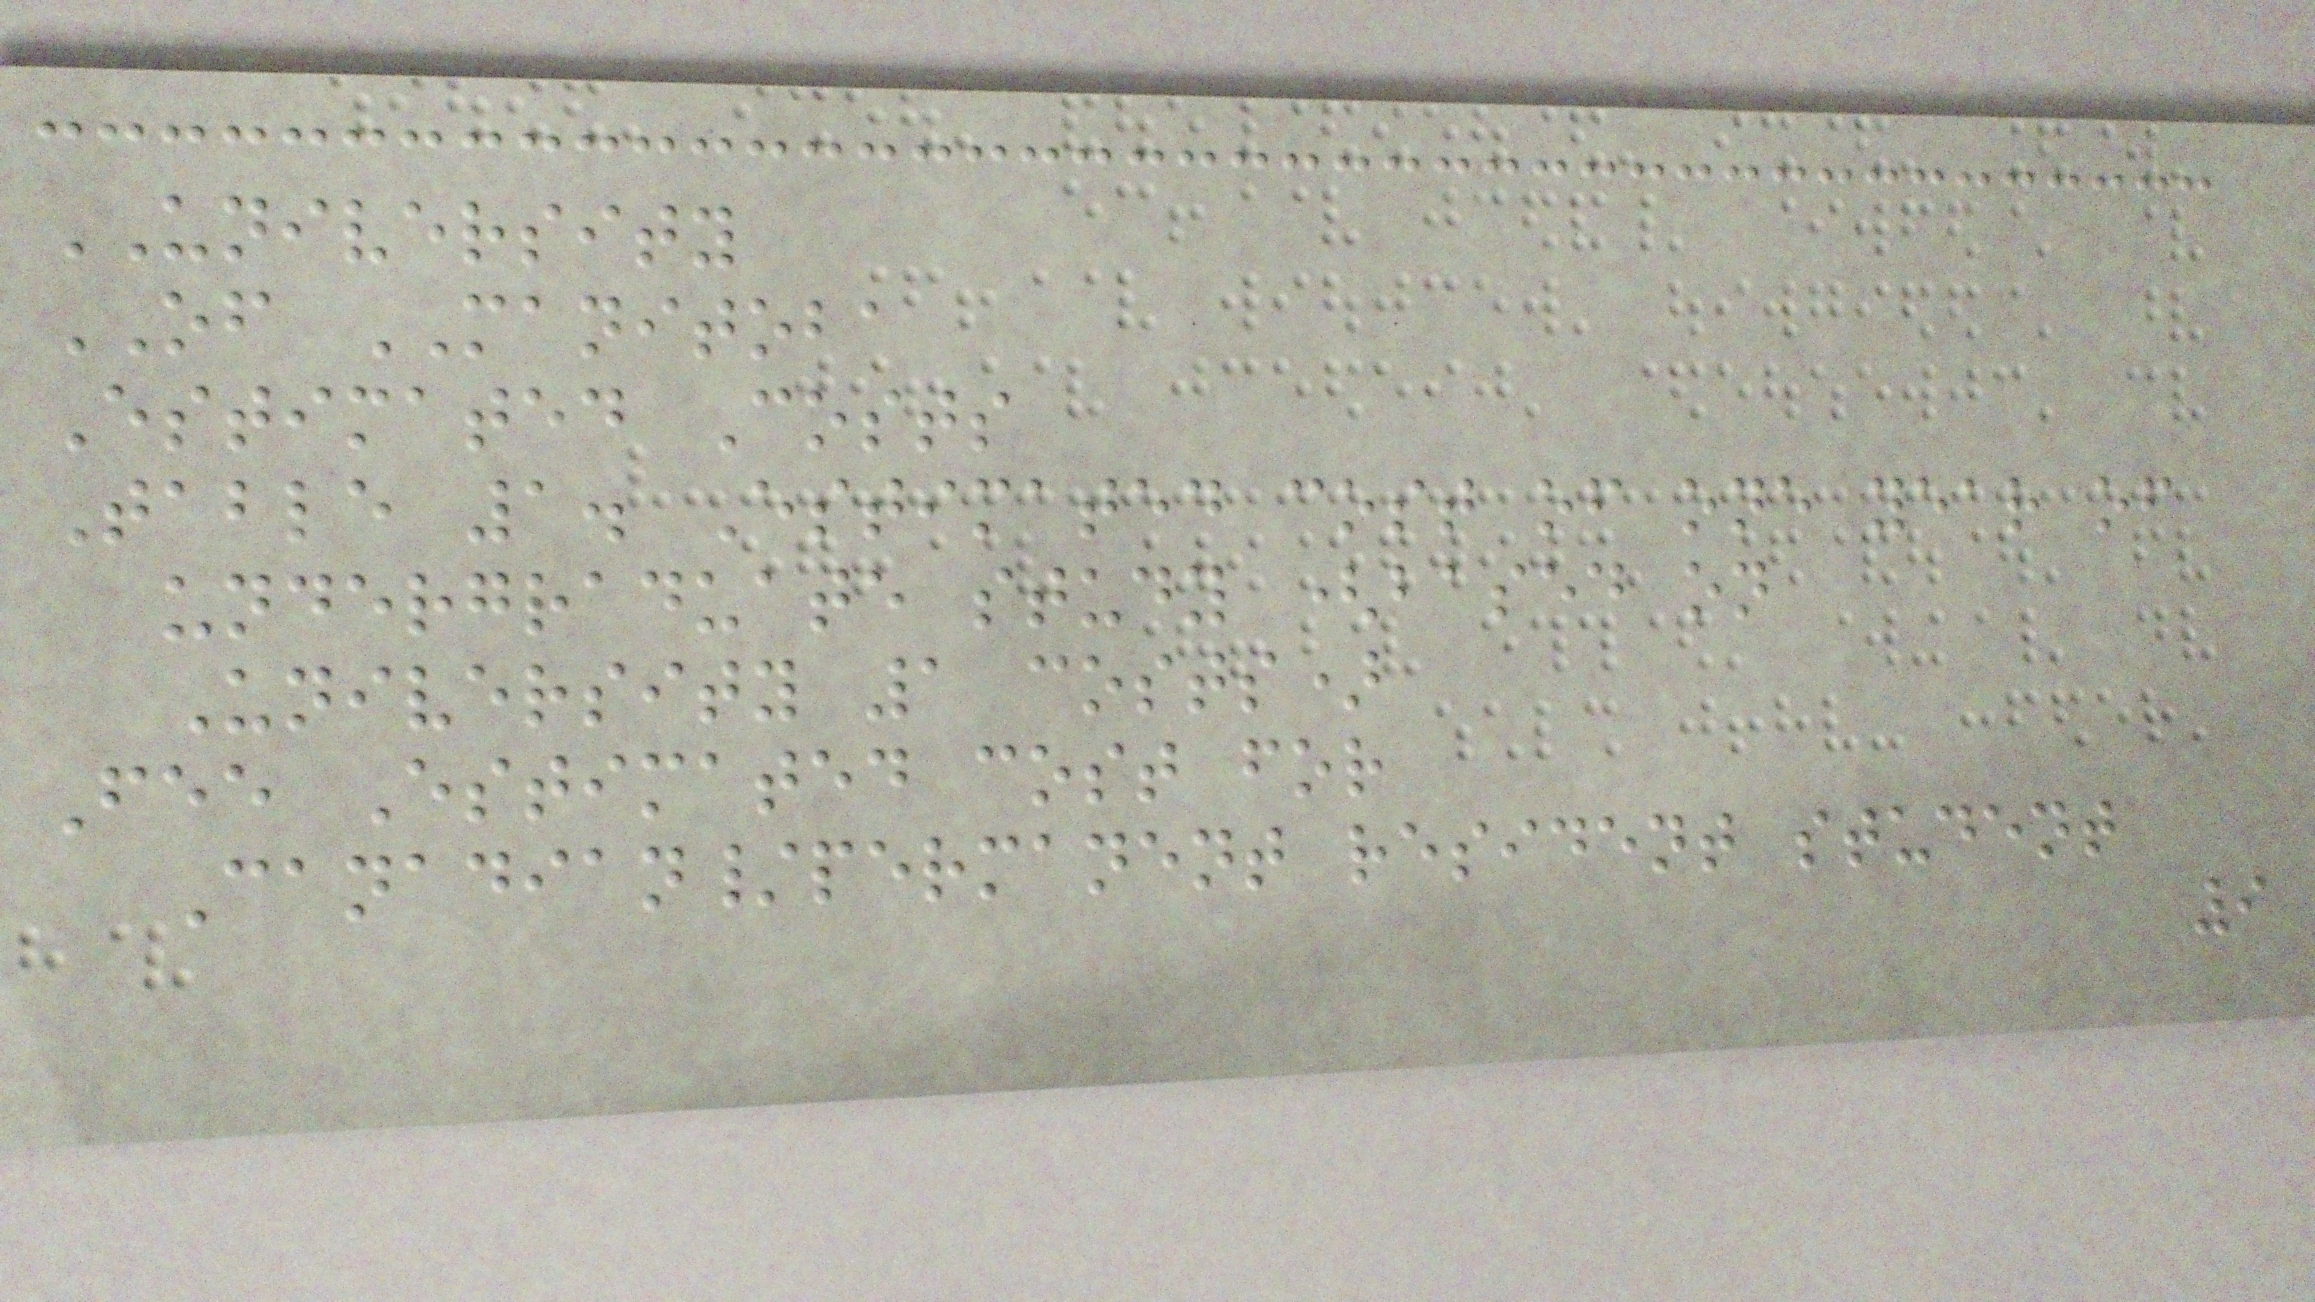UNIVERSITY
OF MANITOBA
Estimated Costs
Table 1. Estimated cost of one year of
undergraduate study (based on
University 1 costs)
Fee Estimated cost for
Canadian/permanent resident student
9
